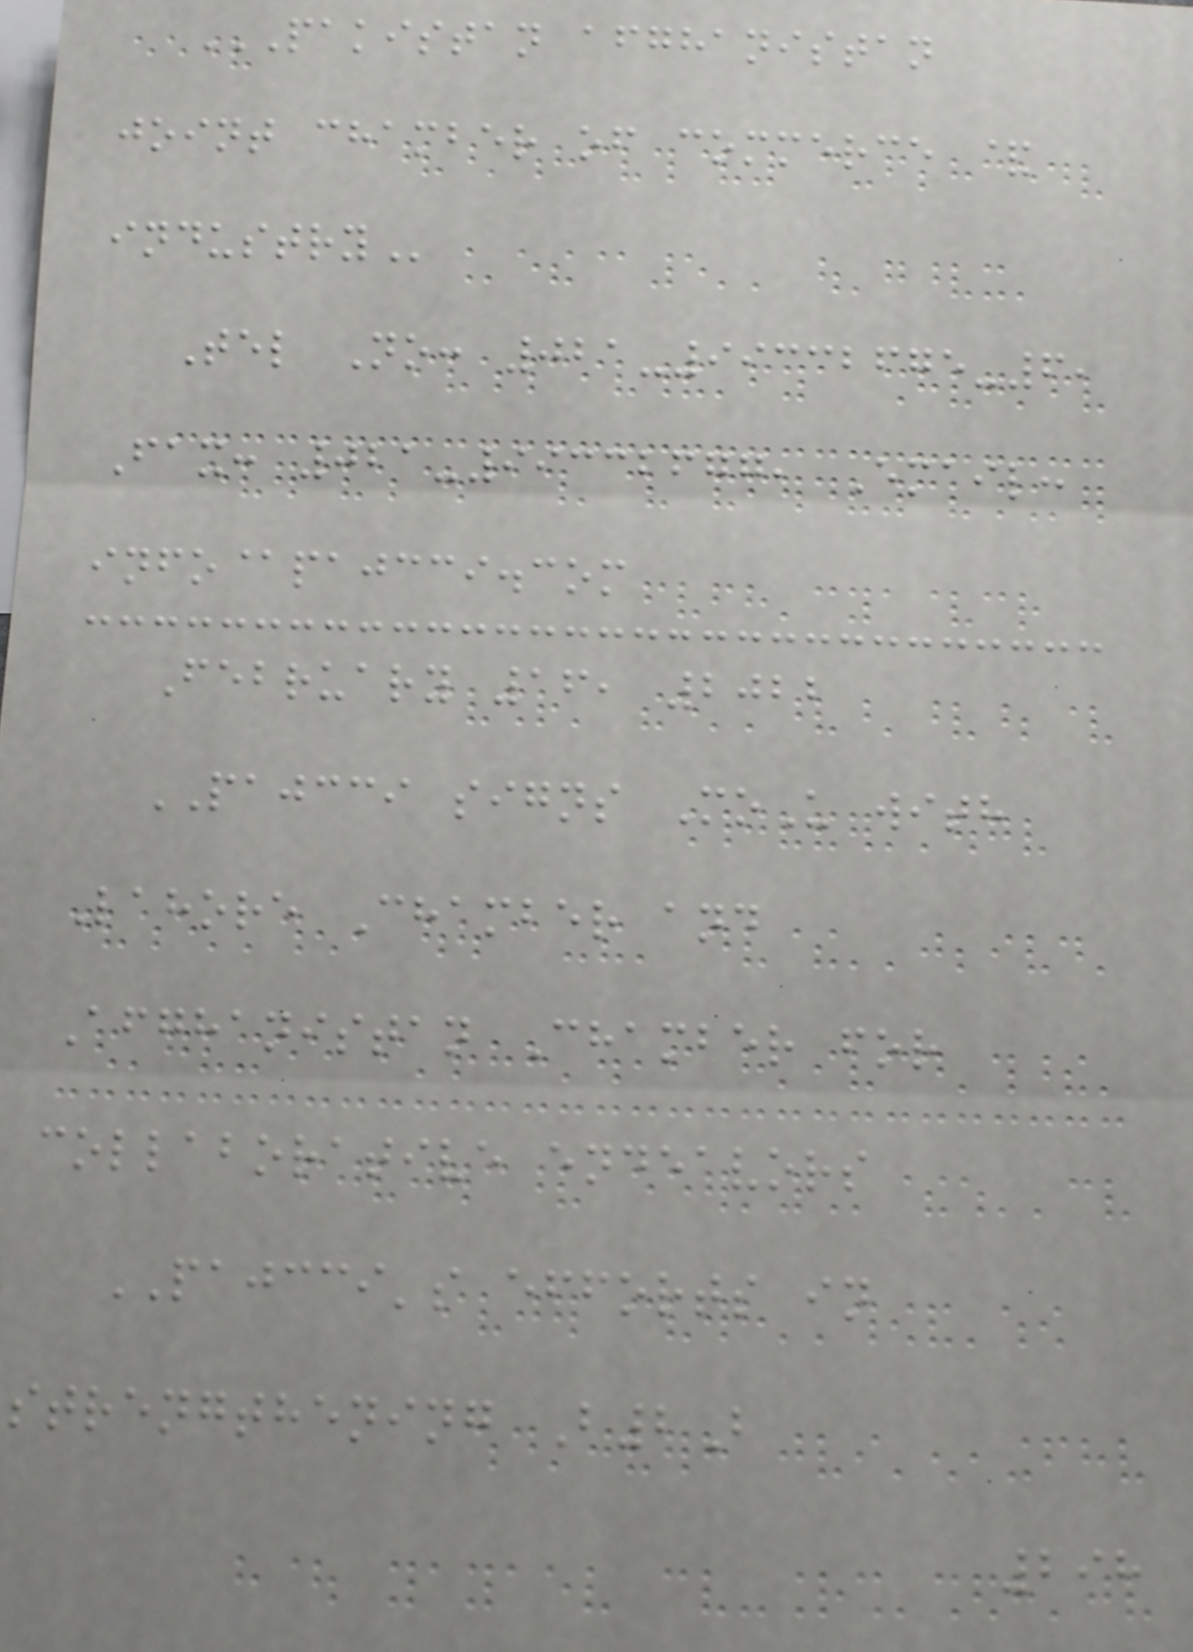PAKISTAN AFGHANISTAN
JOINT CHAMBER OF COMMERCE &
INDUSTRY
Tel No: 021-99332675-6,
Fax: 021-99332677, Email:
info@pajcci.com
February 16, 2022
PAJCCI signs MoU with
Lahore Chamber and
Afghanistan Chamber for
collaborative endeavors
PAJCCI's efforts in
strengthening B2B
298
